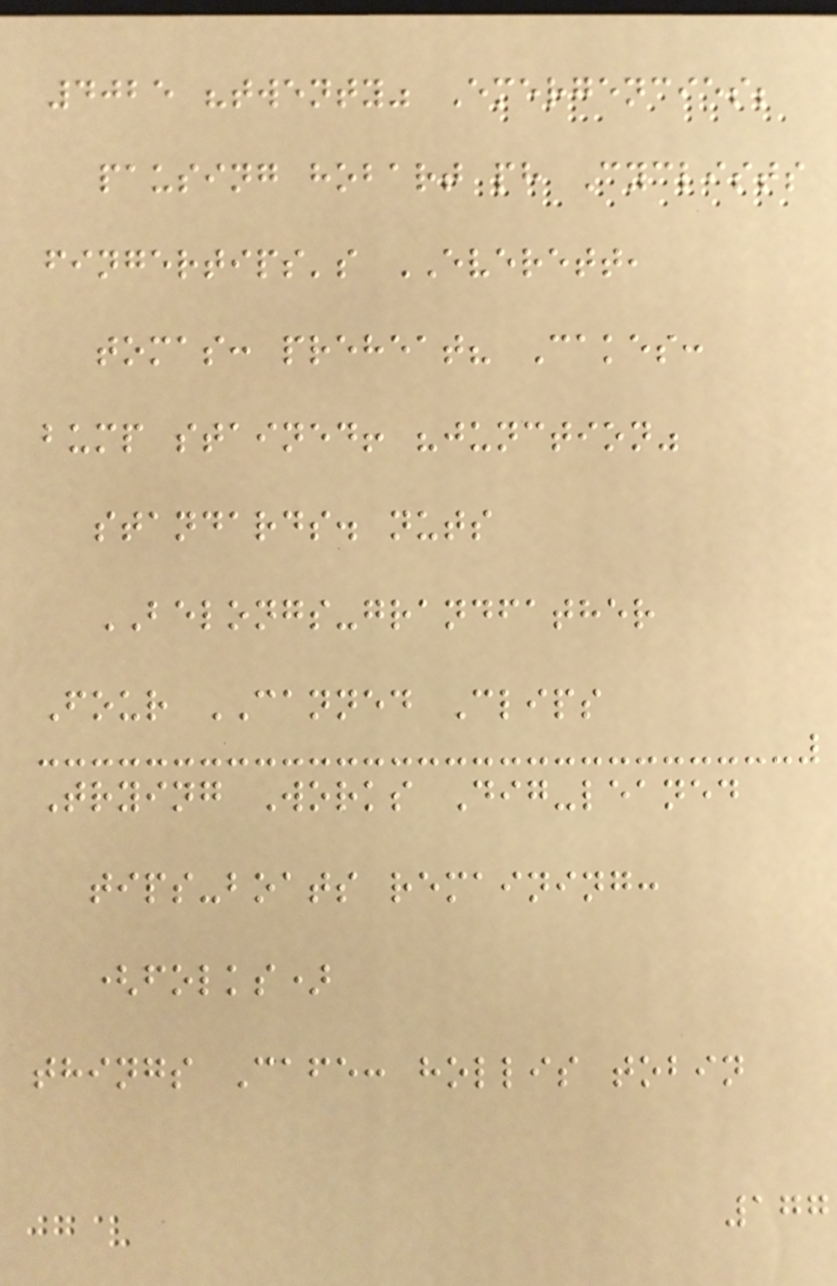4025 "twenty" Emergencies;
pausing hobart ph Cyclists
fingertips's EVERETT,
tomas: preheat? Cakes:
bump stained! "junction"
standards. nuts
BELONGS-grandfather
Four CANNED Clips
Trying Works Dig-leaned
tips-boats remaining:
(folks)
things Cafe: hollis tobin
177
